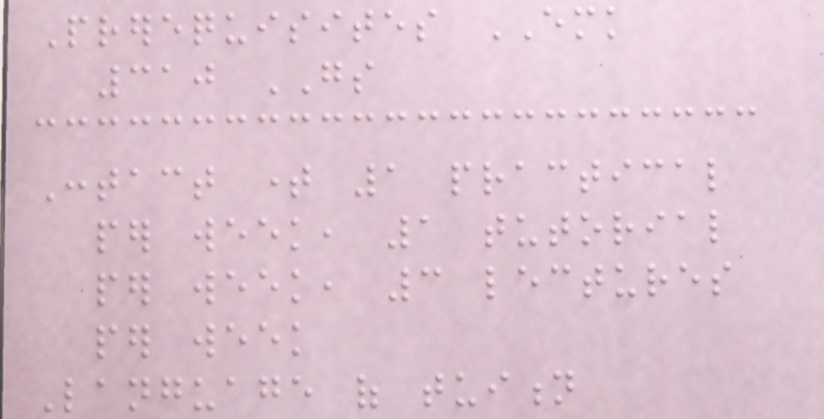Prerequisites EMK
310 GS
Contact time 1 practical
per week, 1 tutorial
per week, 3 lectures
per week
Language of tuition
